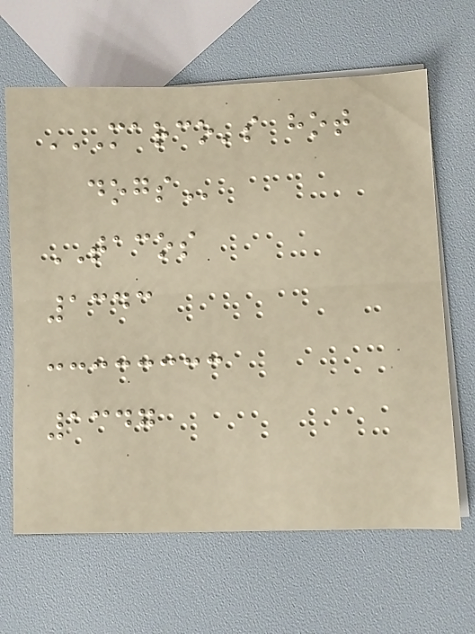MARCO'S HOT
DOGS
TACOS
1343
1347
